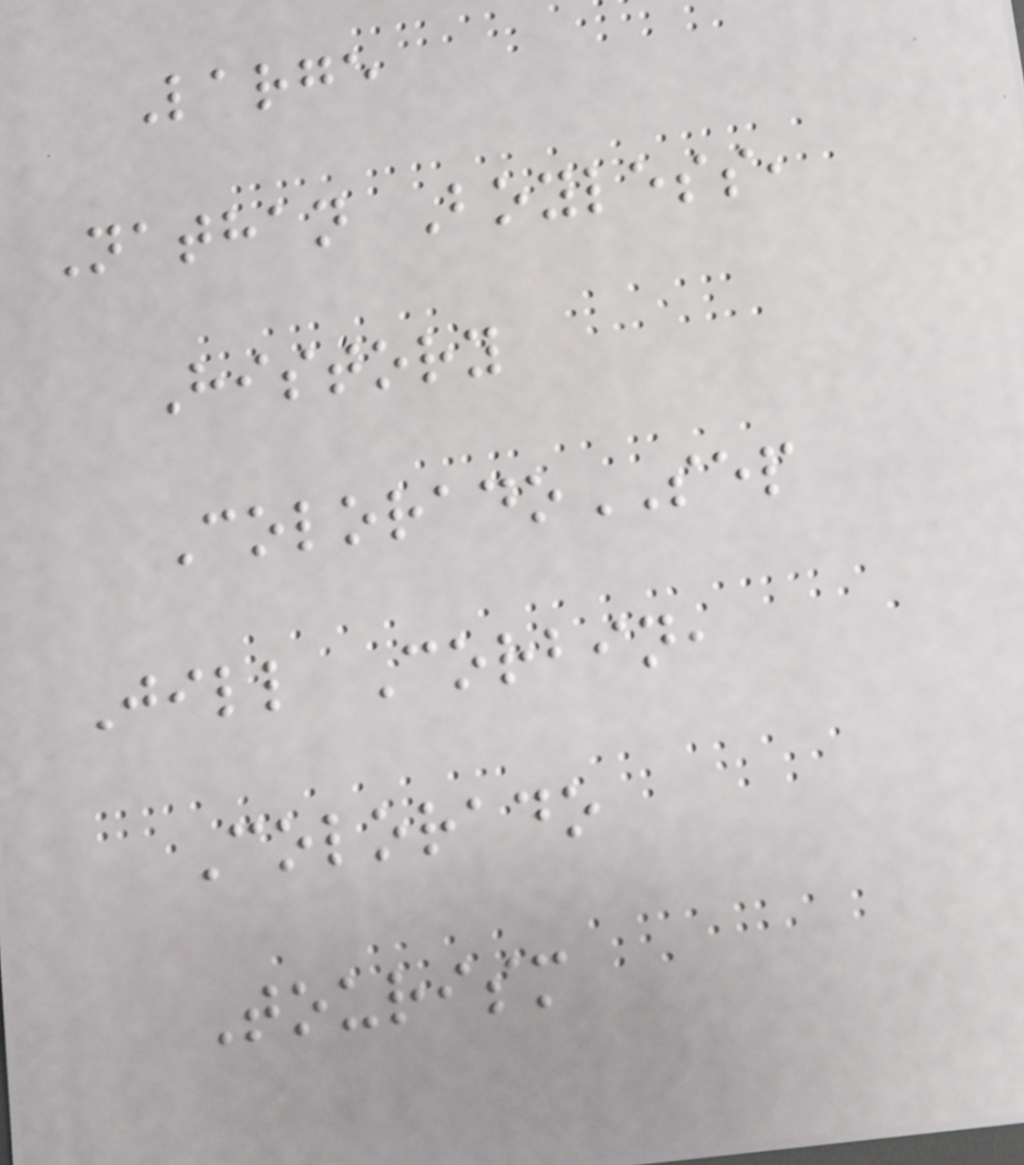Large
Nathan Boyless,
History
ColoradoSEP
Jill Corbin,
Colorado
Tourism
